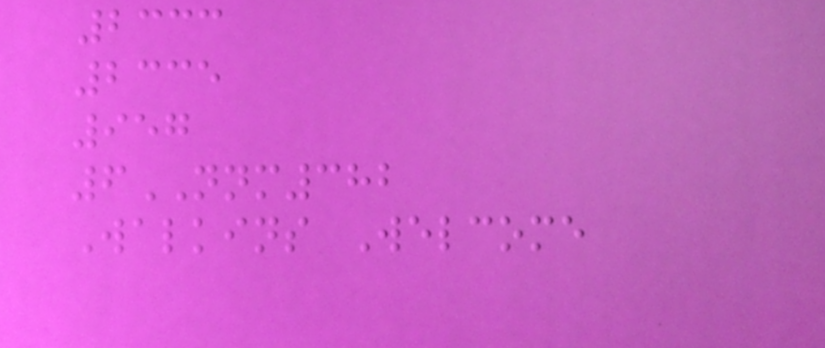2333
2335
957
6NNM382
Walkins Welcome
